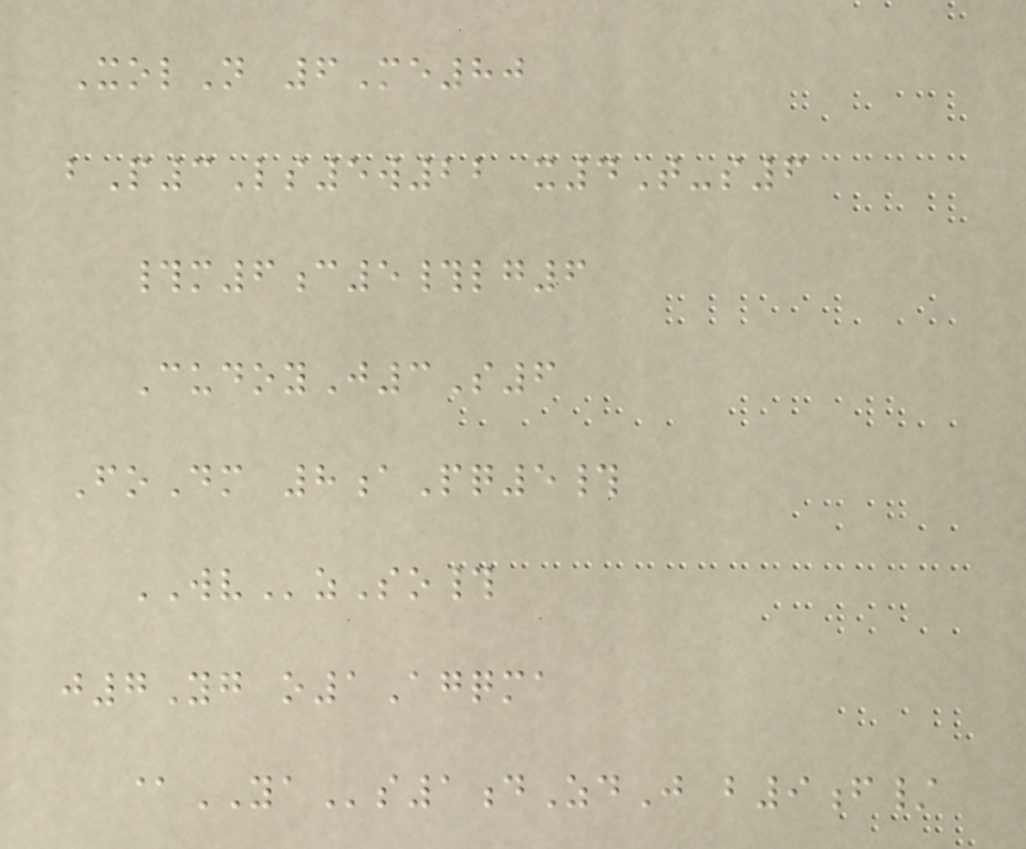XolN 6Me80
bP3Ls5w22 x4T-s6
#m6c5#lg6
CudoyJ3S6
FoDm 8aPq5#
WVzSo#
j7Yg o1Agqma
@YAs1dZdJ b9f/
